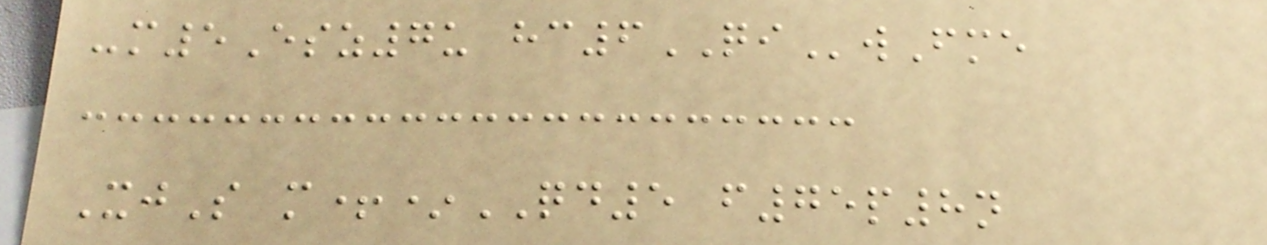-m5Esz7u hc6QIwFme
XjS m+*QD5 f75p8n
